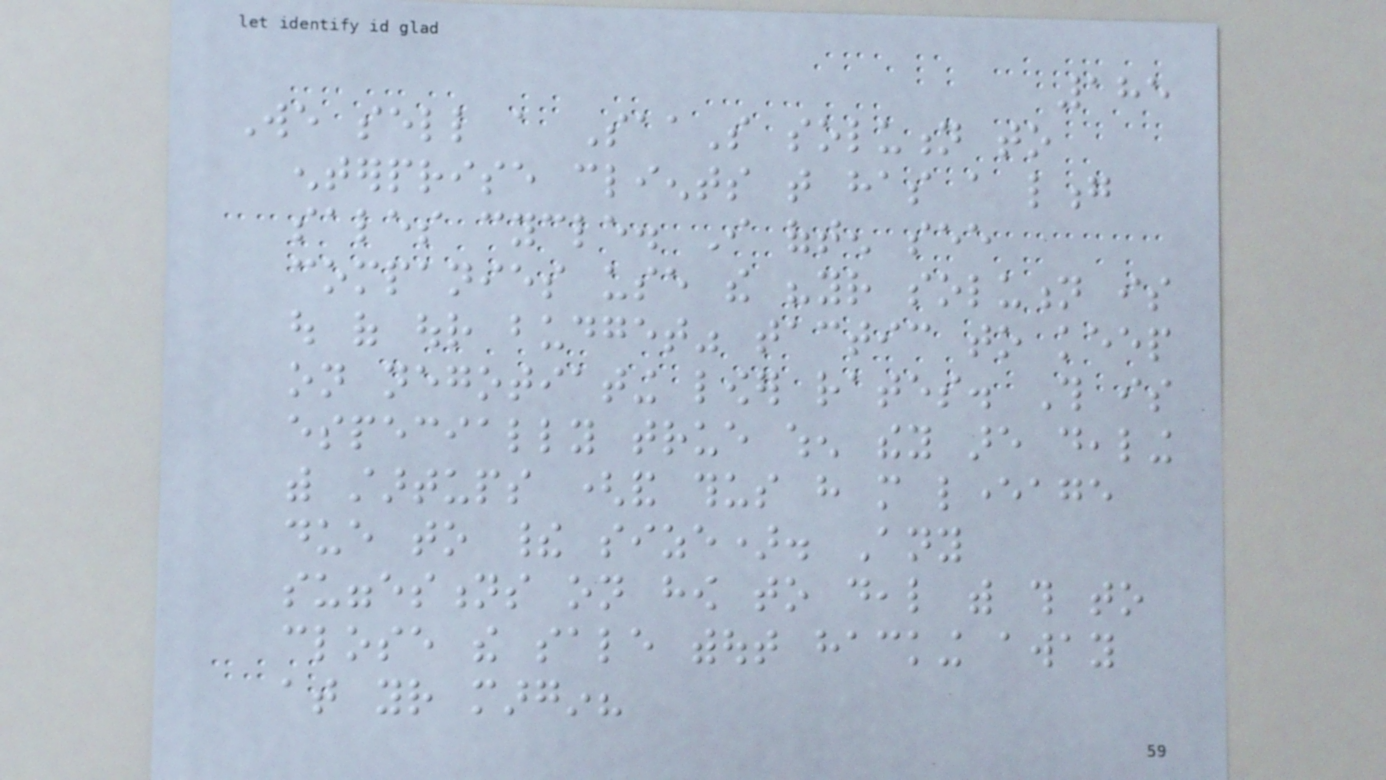185
We sell a SaaS solution to
enterprise clients that has a long
sales cycle. I often see
companies use the "your solution is
out of our budget" tactic to keep
on negotiating lower rates. This is
especially true when they are dealing
with startups (and thus have more leverage
due to their size). Any
suggestions on how to deal with this to
close the sale without hacking away
at your margin?
